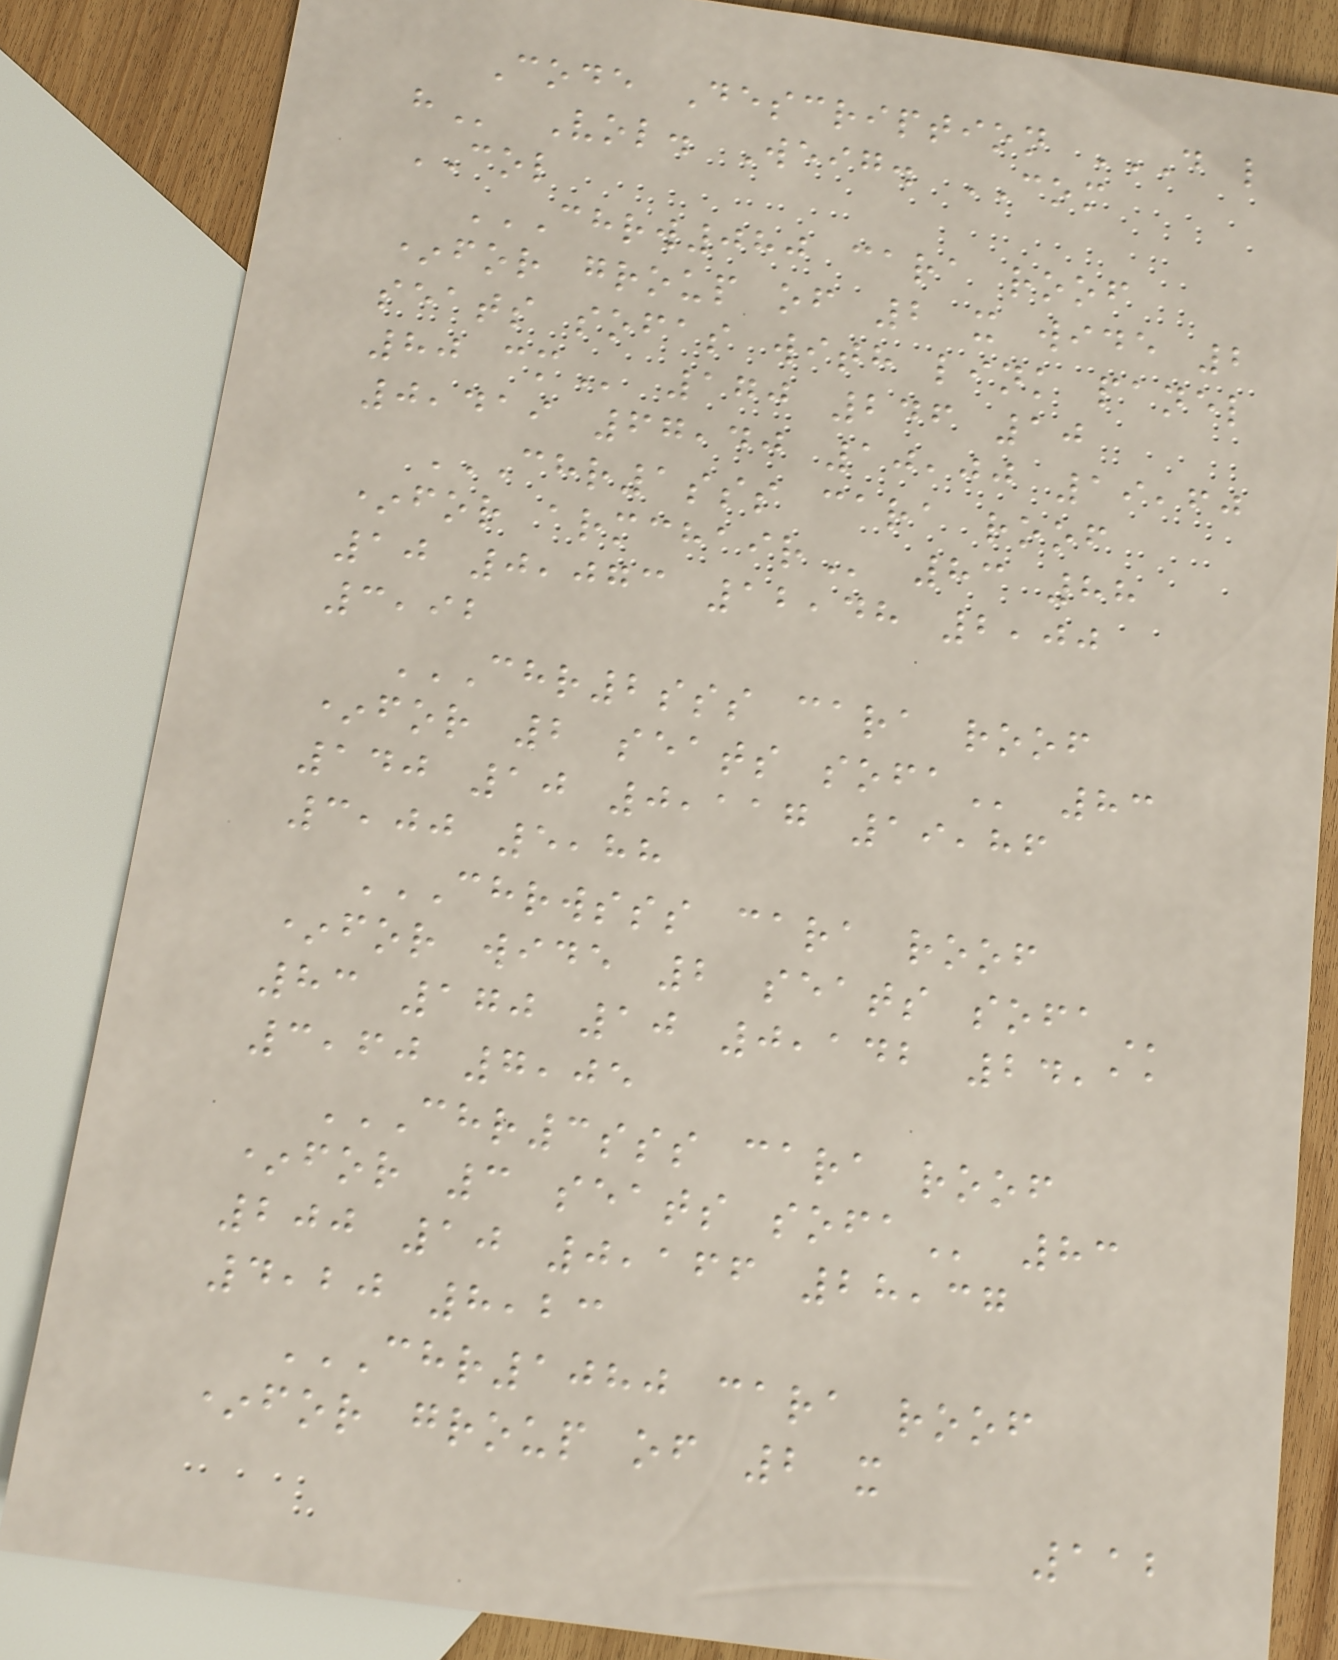Code Description D L
H Vol. Weig. COM
COL
CHRW080 CARA ROOF
*FOR GROUP OF 2 X WIDE 2
SEATS SOFAS WITH LINK PANEL
80 CM 170 246 10
0,419 67,40 10,00 19,60
CHR1SSS CARA ROOF
*FOR ARMCHAIR 83 88
10 0,073 12,48 2,00
3,92
CHR2SSS CARA ROOF
*FOR 2 SEATS SOFA 83
140 10 0,117 19,86
3,00 5,88
CHRWSSS CARA ROOF
*FOR WIDE 2 SEATS SOFA
83 170 10 0,142 24,11
3,60 7,05
CHR3SSS CARA ROOF
*FOR 3 SEATS SOFA 83
200 10 0,166 28,37
4,20 8,23
CHR1080 CARA ROOF
*FOR GROUP OF 2 X
112
